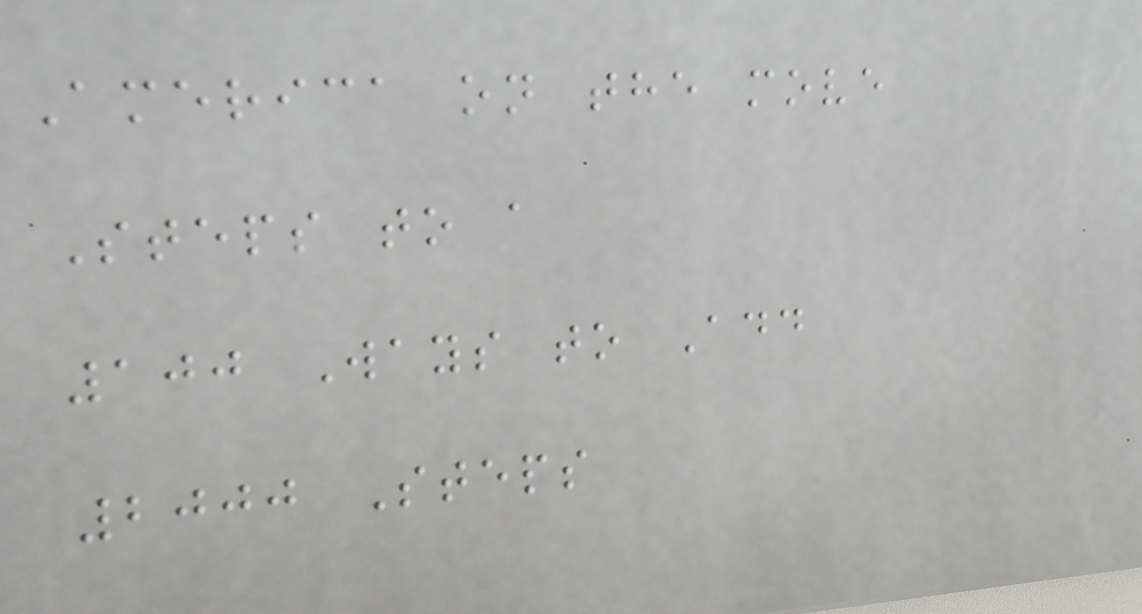America on the move
Steps to a
100 Ways to Add
2000 Steps
